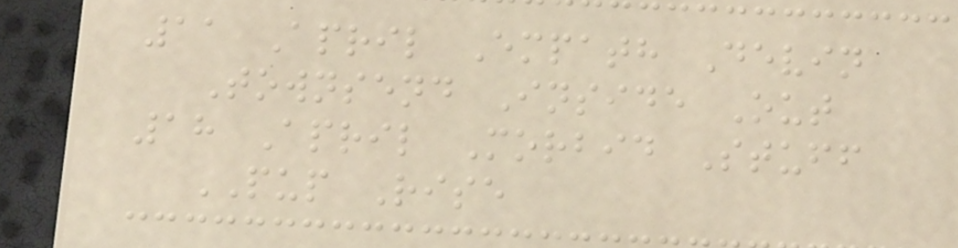11 April Empath Devin
Townsend Inside Out
18 April Morbid Stuff
PUP Rise
